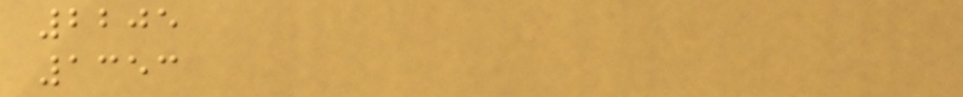2205
1353
